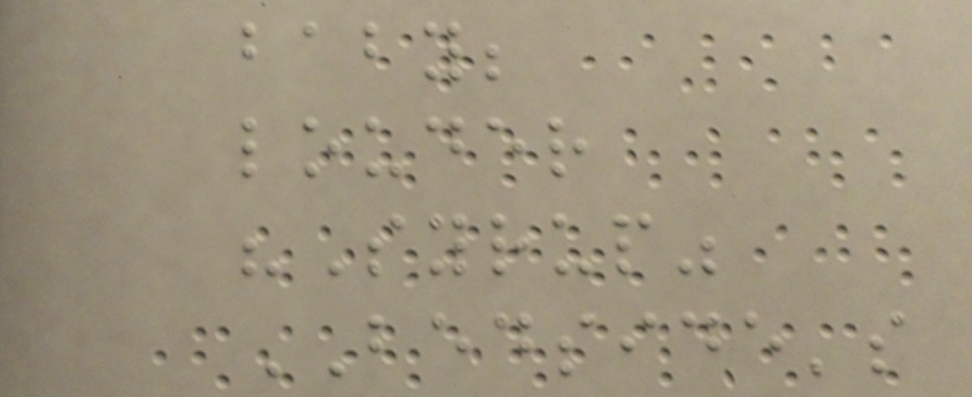baby;
louder
"Syrup"
BEDSIDE's
